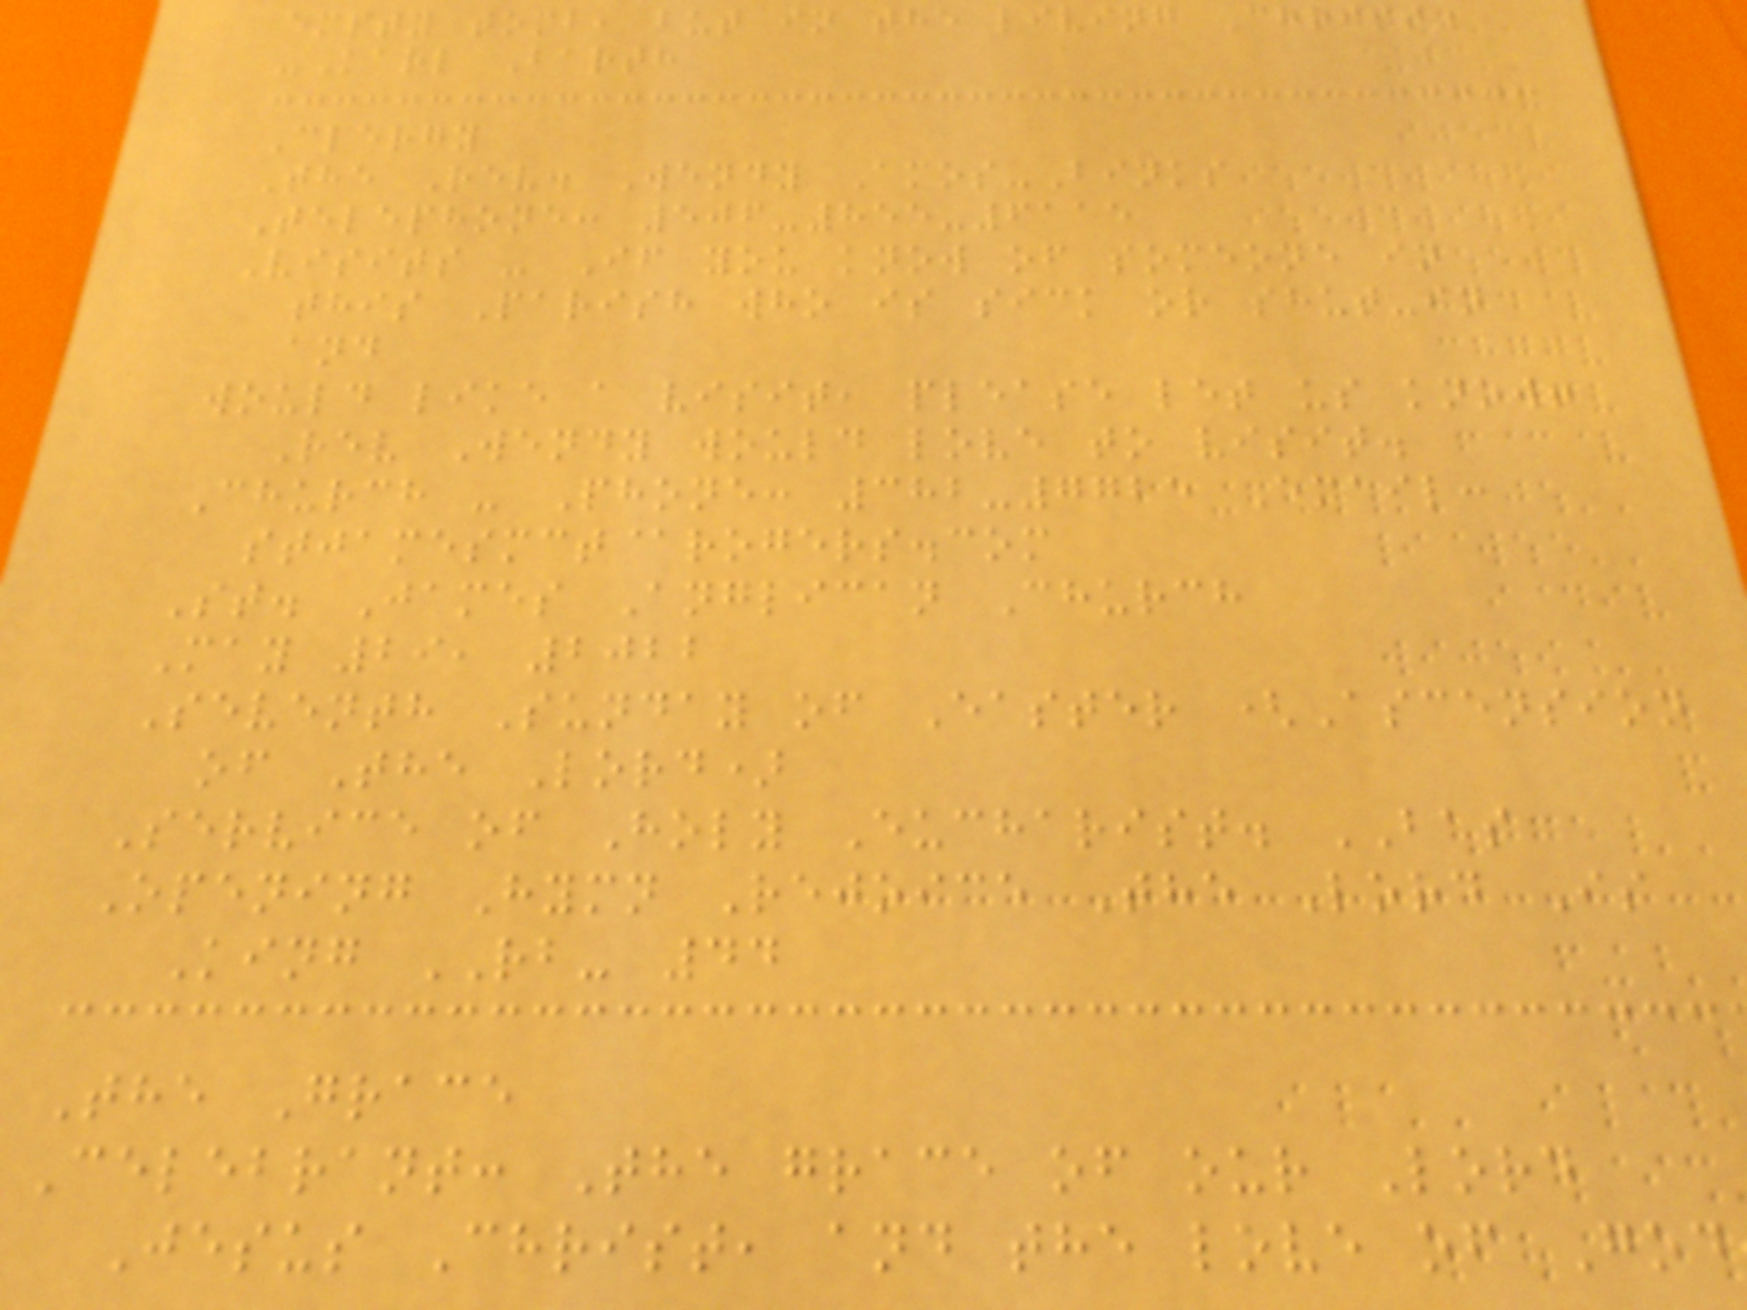empty tomb, but in the living Christ"
-Karl Barth
Clergy
The Rev. Wendy Amos-Binks
Telephone: 506-855-6115
Visits - If you know of someone in
this Parish who is sick or shut-in
and
would like a visit, please let us know!
Rev Wendy would love to visit.
Church - Phone: 382-7725 Email:
stjamesmct@rogers.com
St. James Anglican Church
May 29, 2022
Seventh Sunday of Easter (Ascension
of The Lord)
Service of Holy Eucharist. BAS
Opening Hymn Rejoice The Lord Is
King RB- 44
The Grace
Celebrant: The grace of our Lord
Jesus Christ, and the love of God
